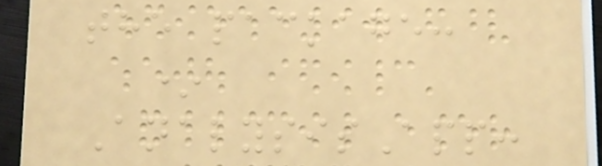the package:
*
AnalysisApp:
